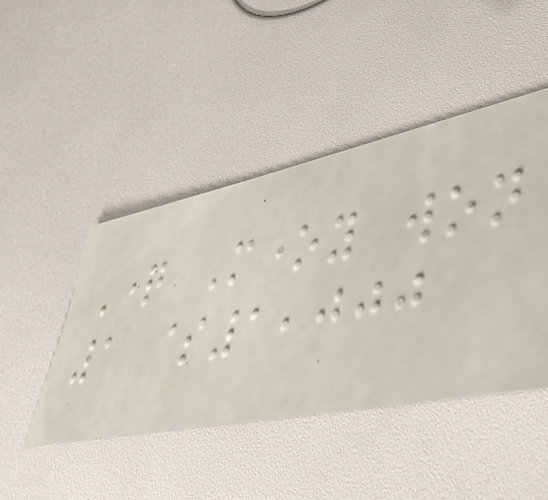Question Money won
1 $1,000
